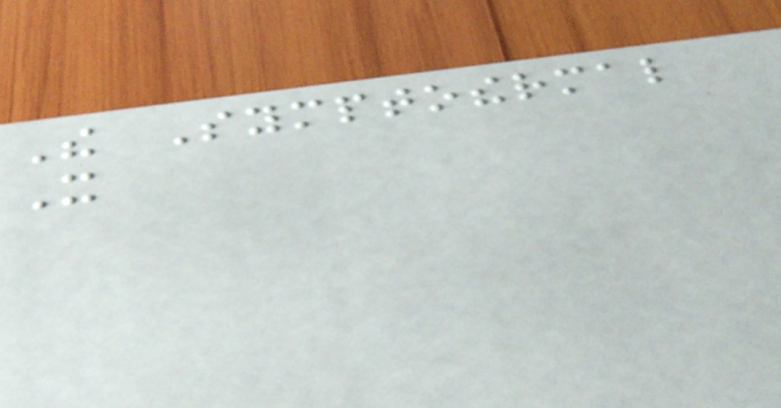The Symptothermal
It
